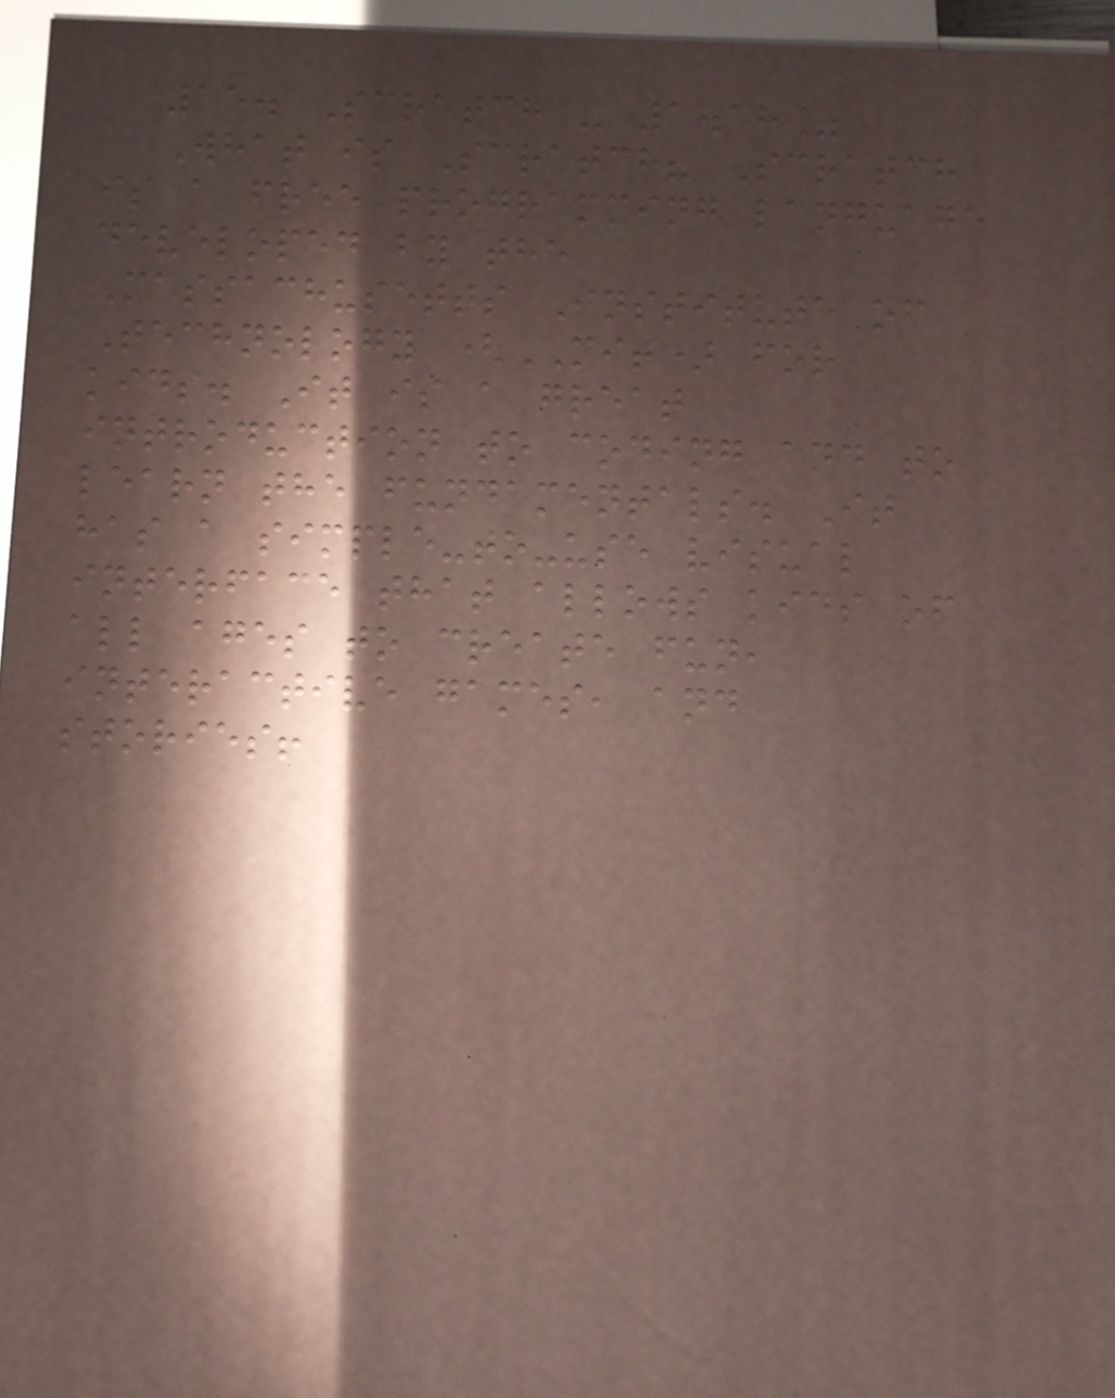15. Scratch - 1.18%
What is Scratch? Scratch
is a free programming language
developed by the
Massachusetts Institute of
Technology (MIT) for
kids. It is a great
introduction to coding and to
learn the fundamentals. It
has a simple-to-use visual
interface that allows kids of
all ages to create fun,
interactive games, and
stories!
